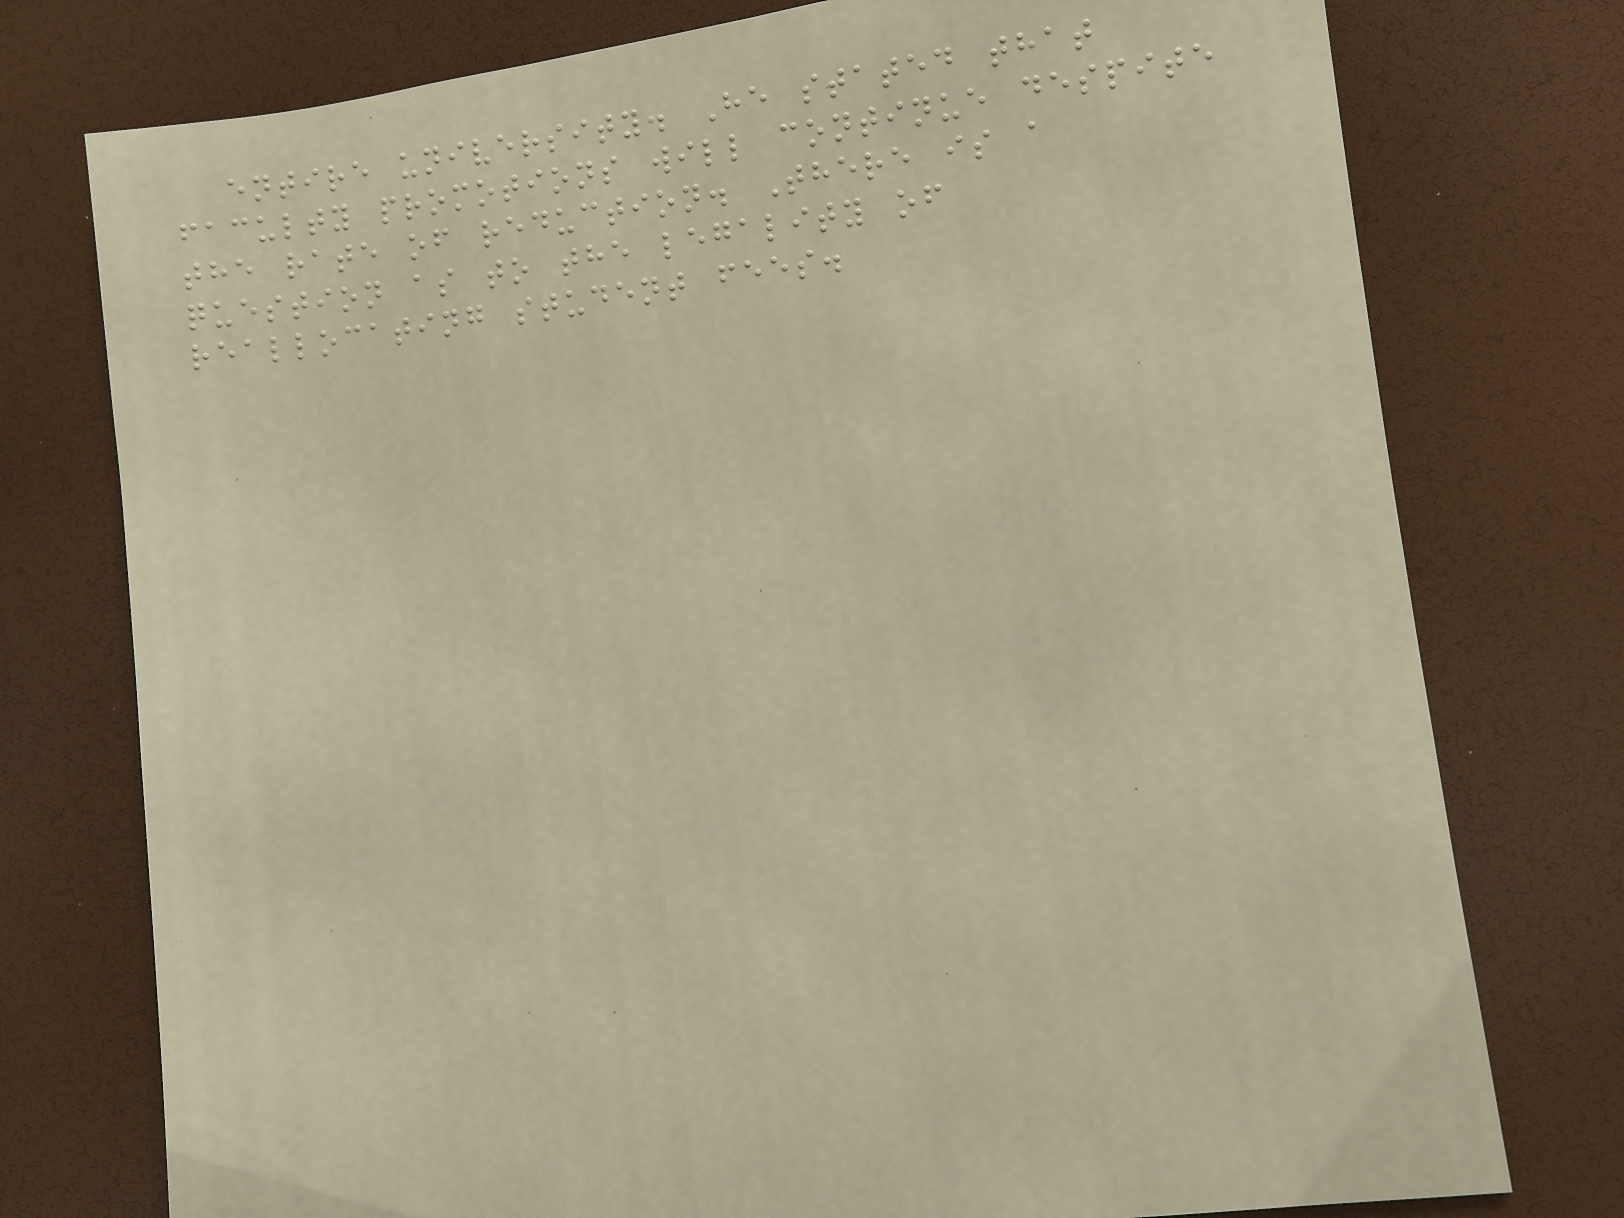entire university. He stated that
faculty promotions will continue despite
the rate of reduction. There is a
question as to the legality of
reallocating student fees.
